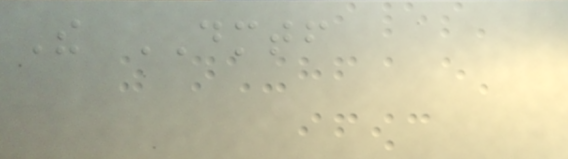The DMTF
